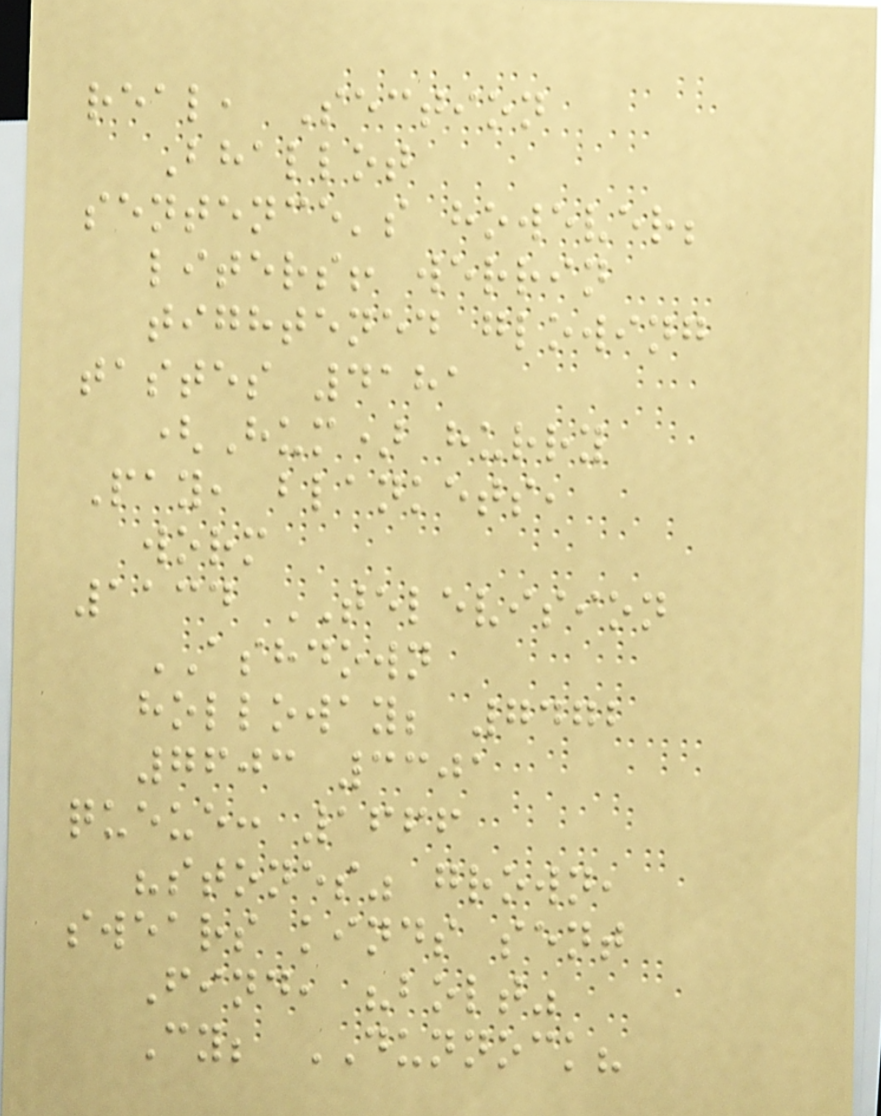real, Section
Bhallot
sentence's however;
liters! werrin
tightened glowing
tastes 4181
(Hum) hurry
Pay, blankets,
worm
1134 TELEVISION
ASHDOWN
holloway; 7472
7603 3301
queue: 1666
"stones" grown,
swears kinds sent
Find, "bolt"
Cy; DUNNOCK?
